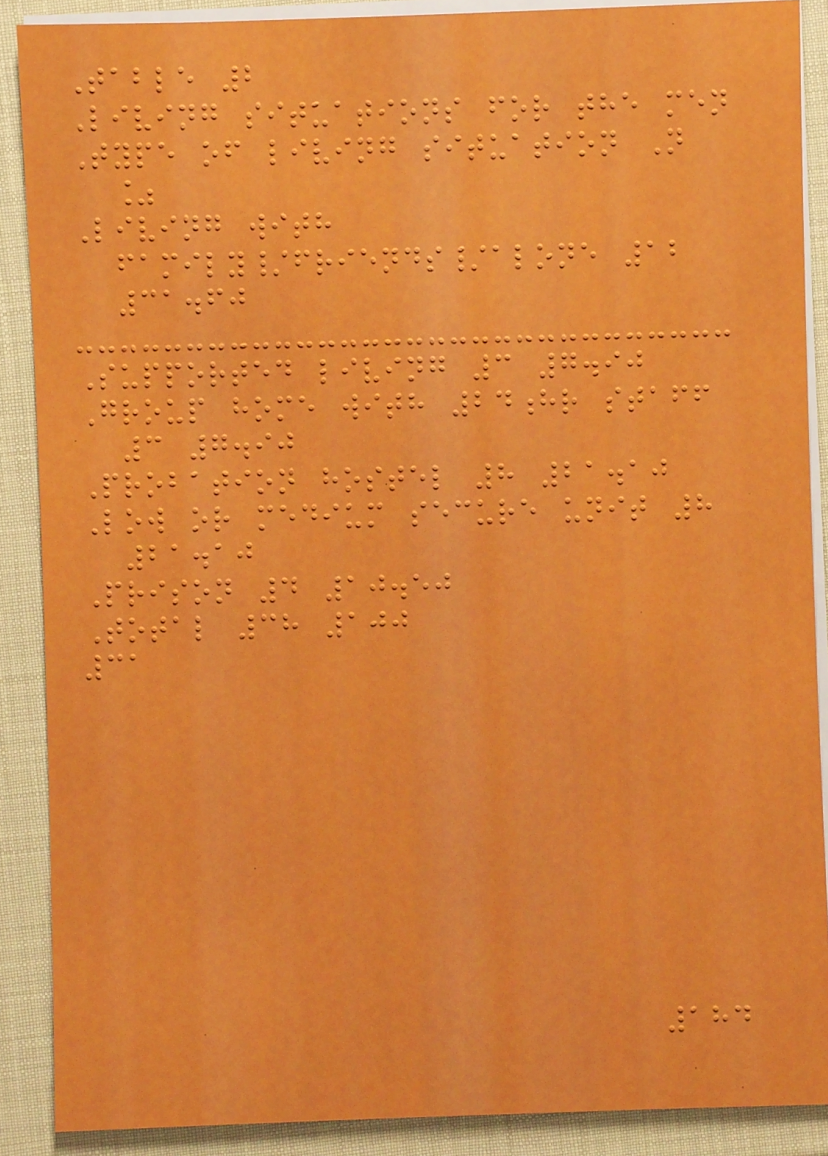Table 2
Living situations for the men
Type of living situation N
%
Living with
family/friends/alone 12
31.60
Supported living 3 7.90
Group home with 24hr staff
3 7.90
Probation hostel 8 21.10
Low or medium secure unit 8
21.10
Prison 4 10.50
Total 38 100
31
184
